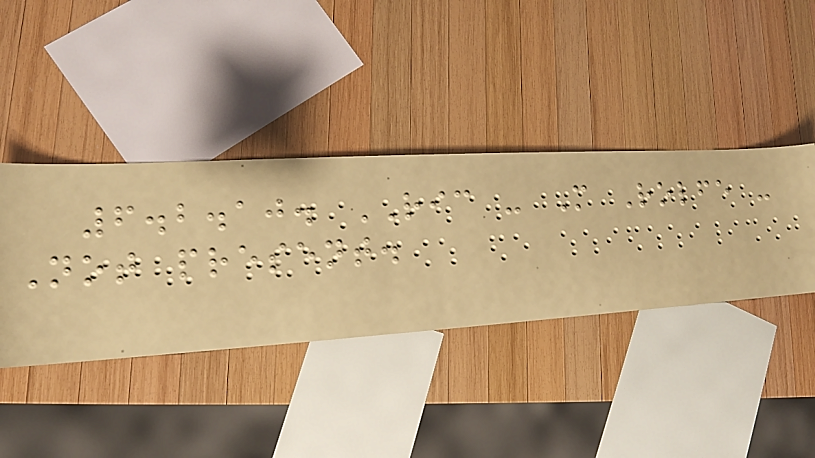6.2.10. RIC - M Rolfe -
Not present.
